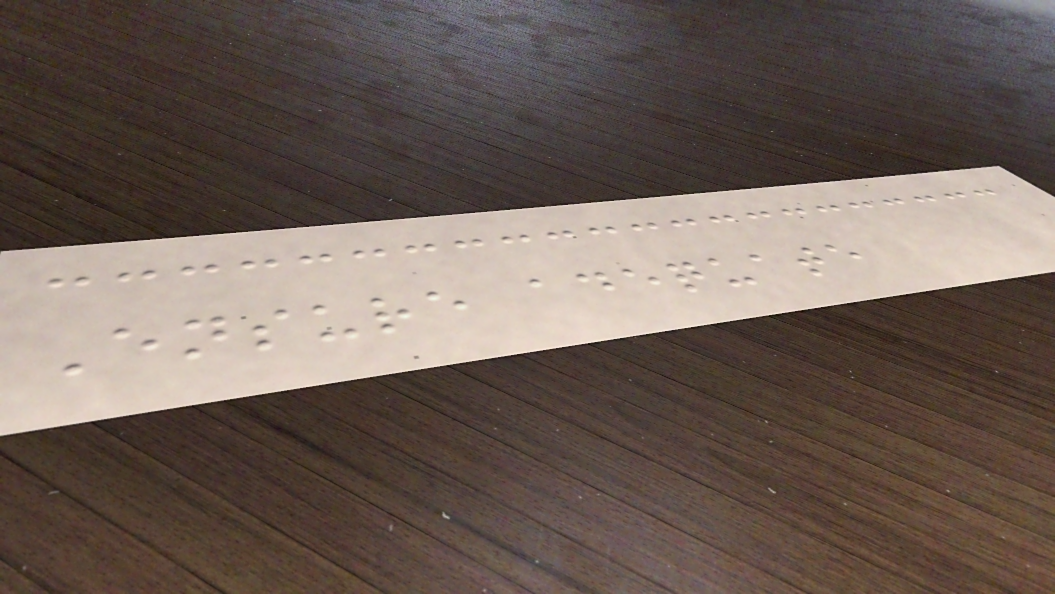Ensure adequate
